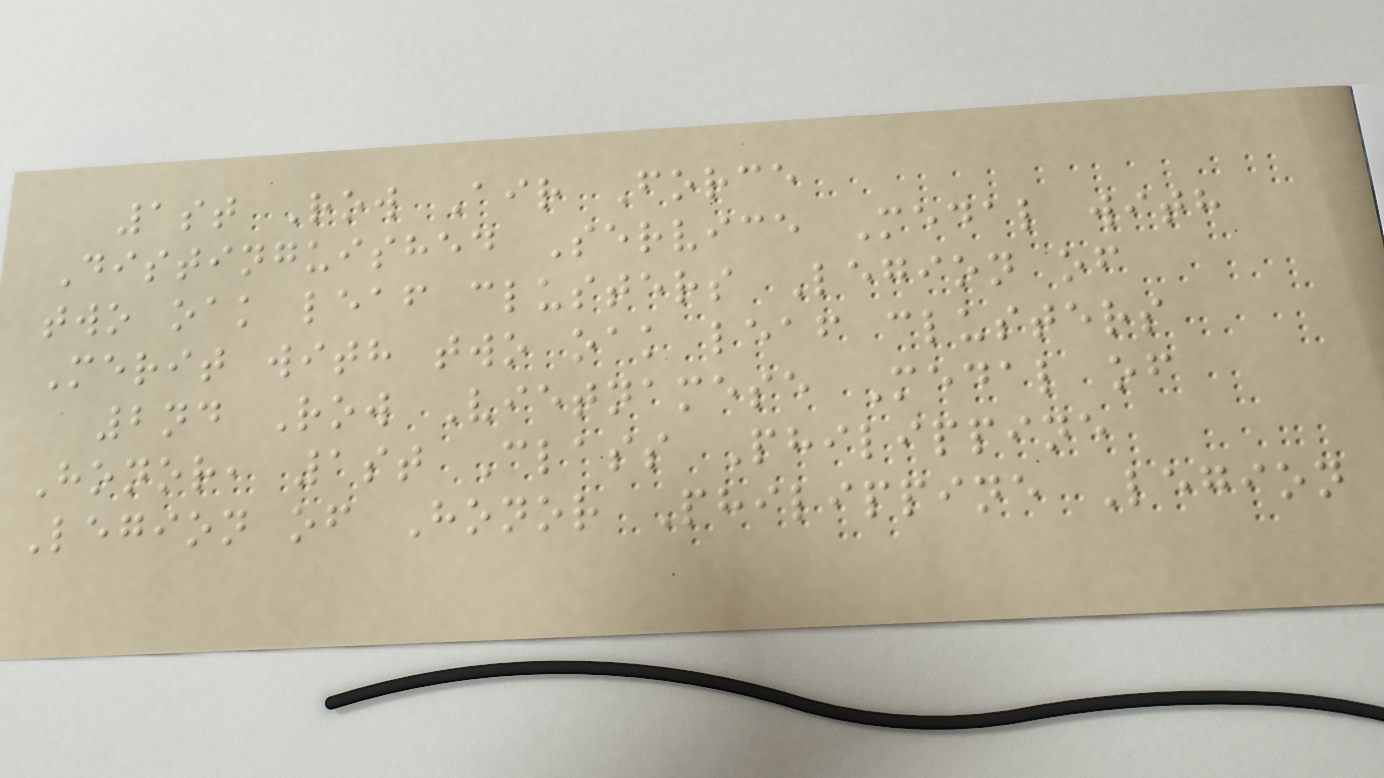1st Row Air Force
Distinguished Service Medal with
two oak leaf clusters Legion of
Merit with two oak leaf clusters
2nd Row Vietnamese Medal of
Honor, 1st Class Philippine
Legion of Honor Philippine Legion
